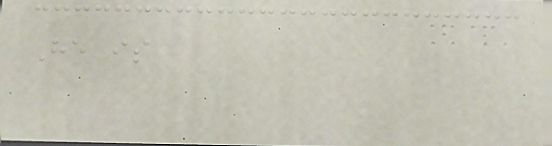He is
